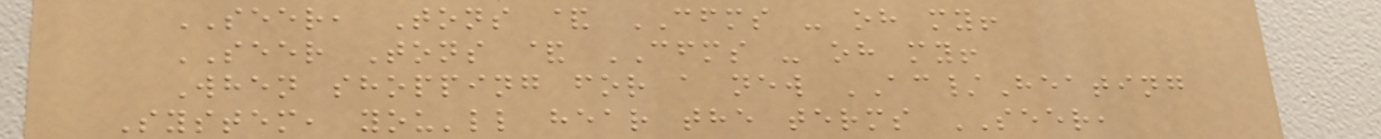SEER, Tons & CFMS - oh my!
SEER Tons & CFMS - oh my!
When shopping for a new AC/Heating
System, you'll hear the terms SEER,
